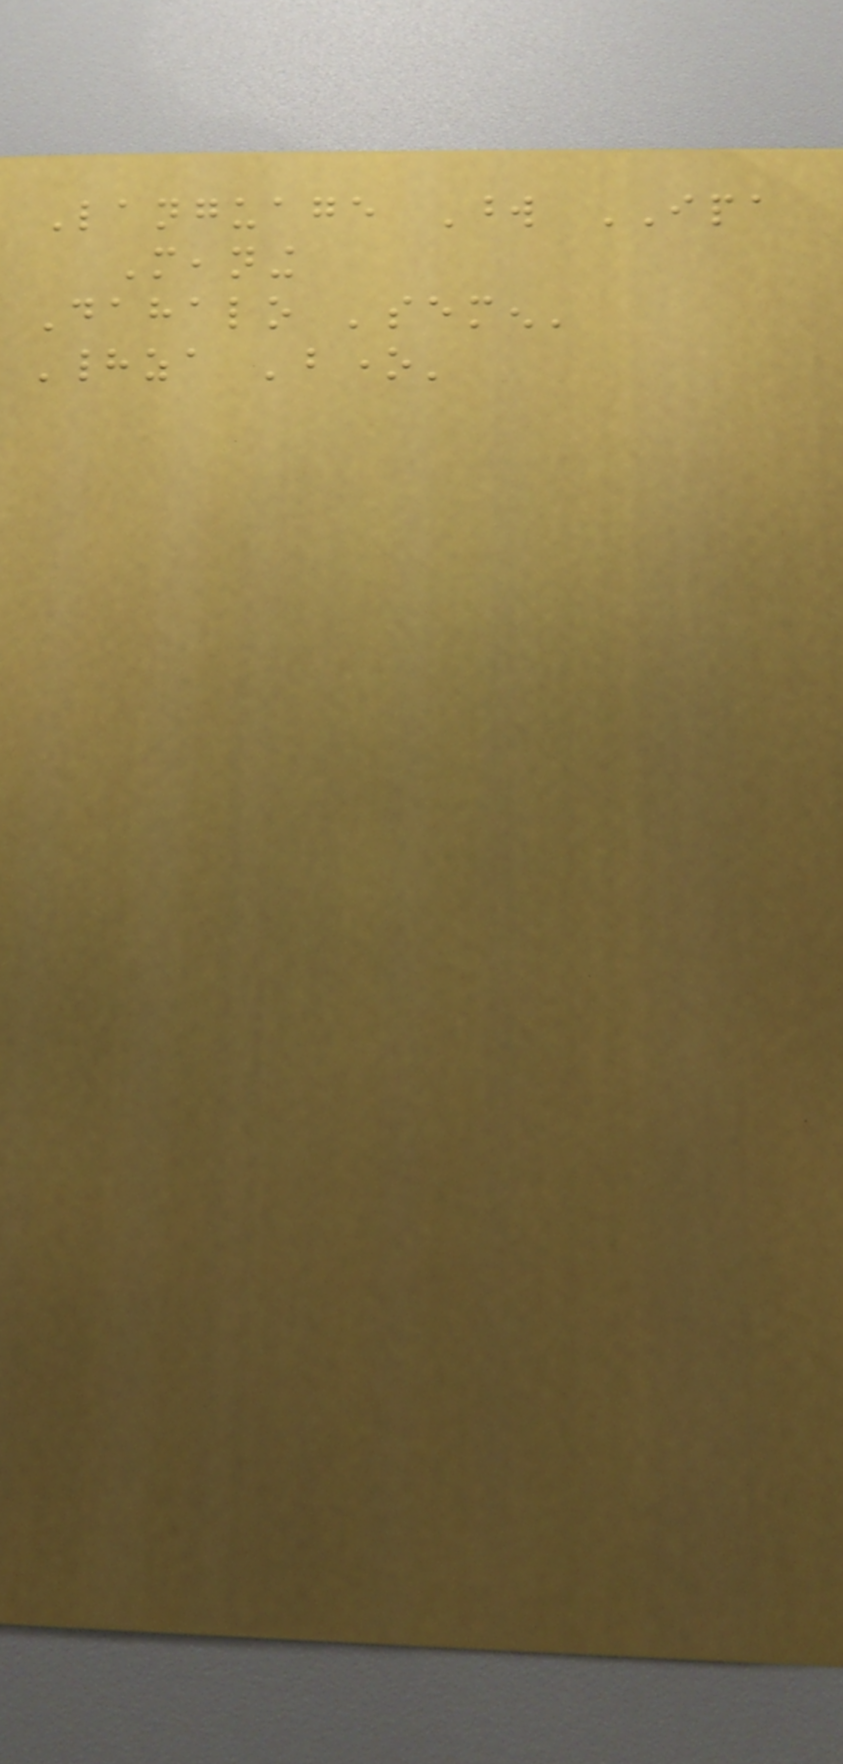Language Word IPA
Meaning
Dahalo 'semen'
Hadza 'bone'
